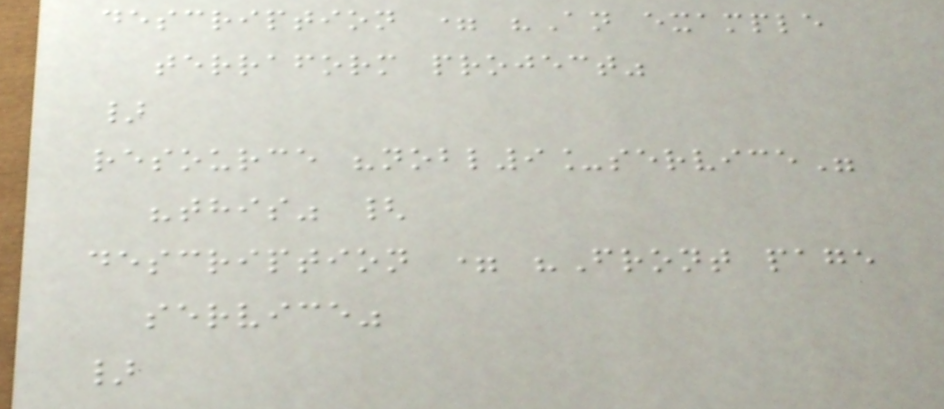description = "An example
terraform project"
}
resource "nobl9_service"
"this" {
description = "Front page
service"
}
